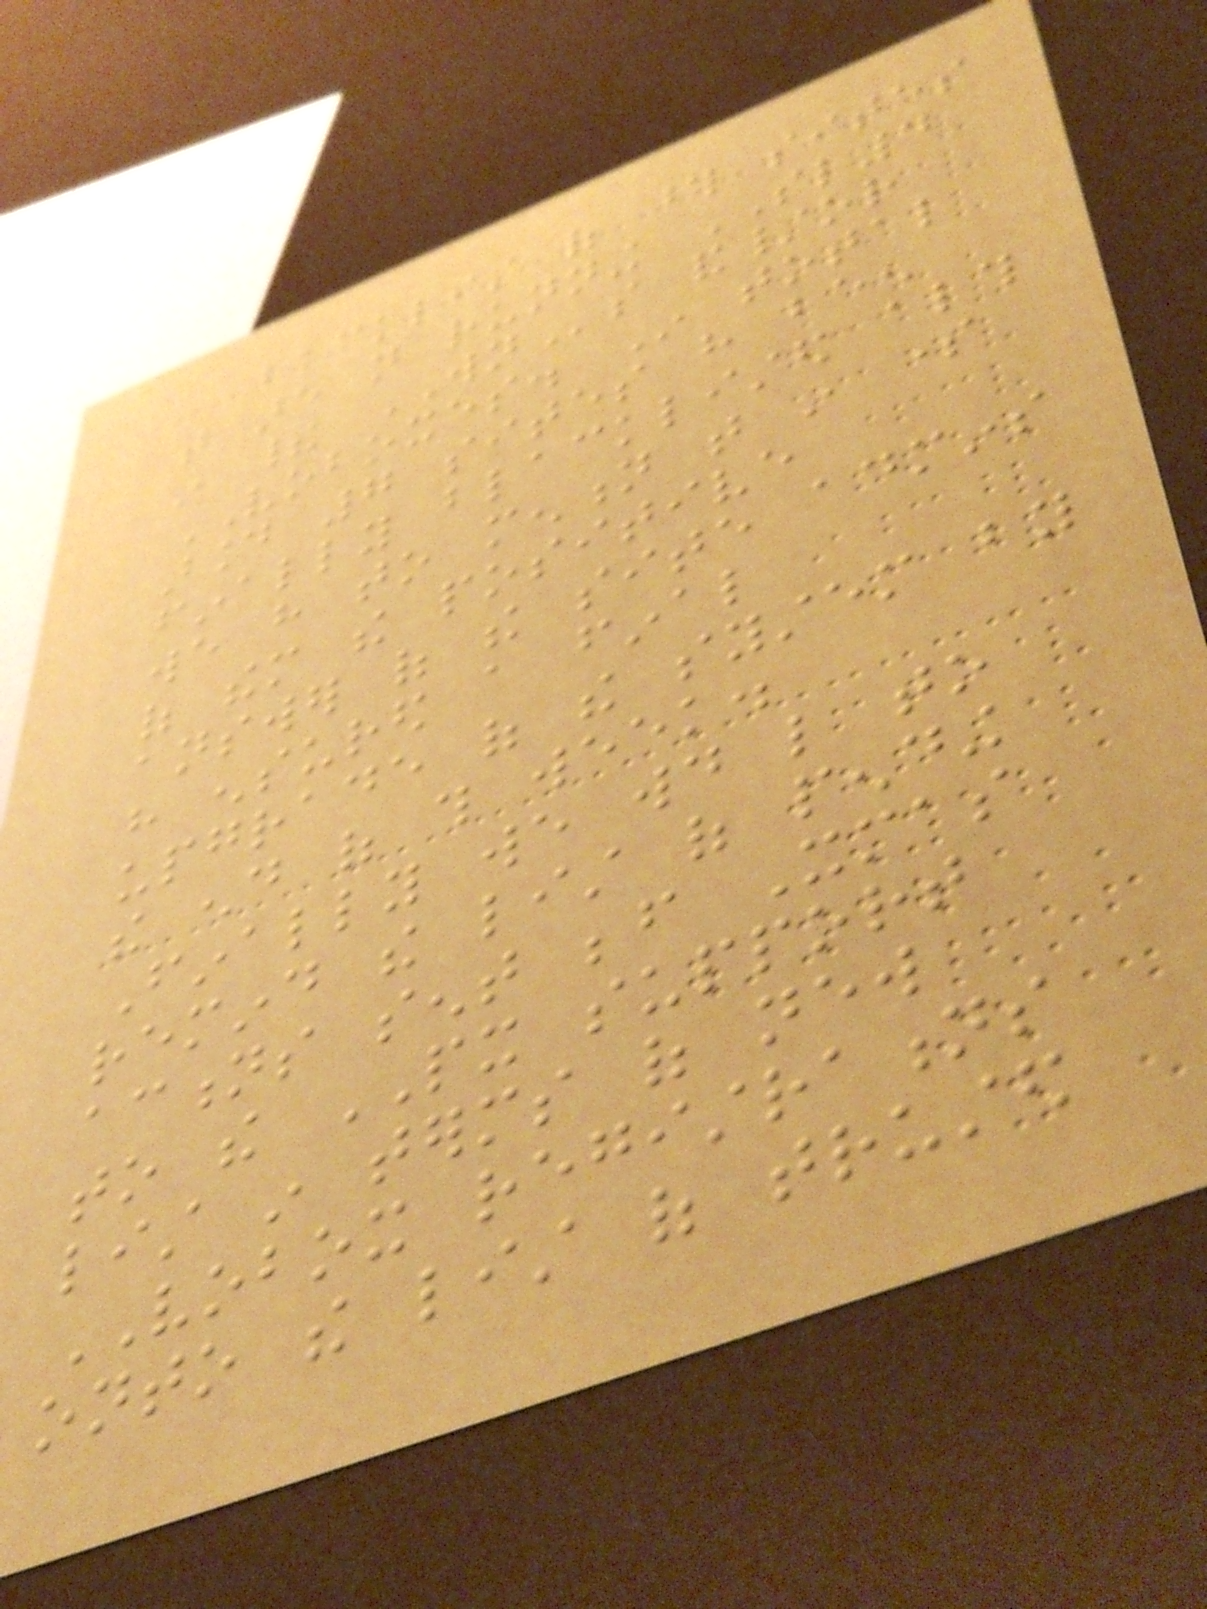backlist of those sites
that are not running SL4
in their WNs and/or
VOBOXES. In total
around 7 sites have been
finally blacklisted although
we have to mention that in some
of them the positive
answer of the site admins
have ensured a final
upgrade of the system by
the end of this week.
Finally we would like to
remind the list of pending
actions sent before Xmas
to the PX support
list in terms of new
VOBOX registrations
onto the list of trusted
